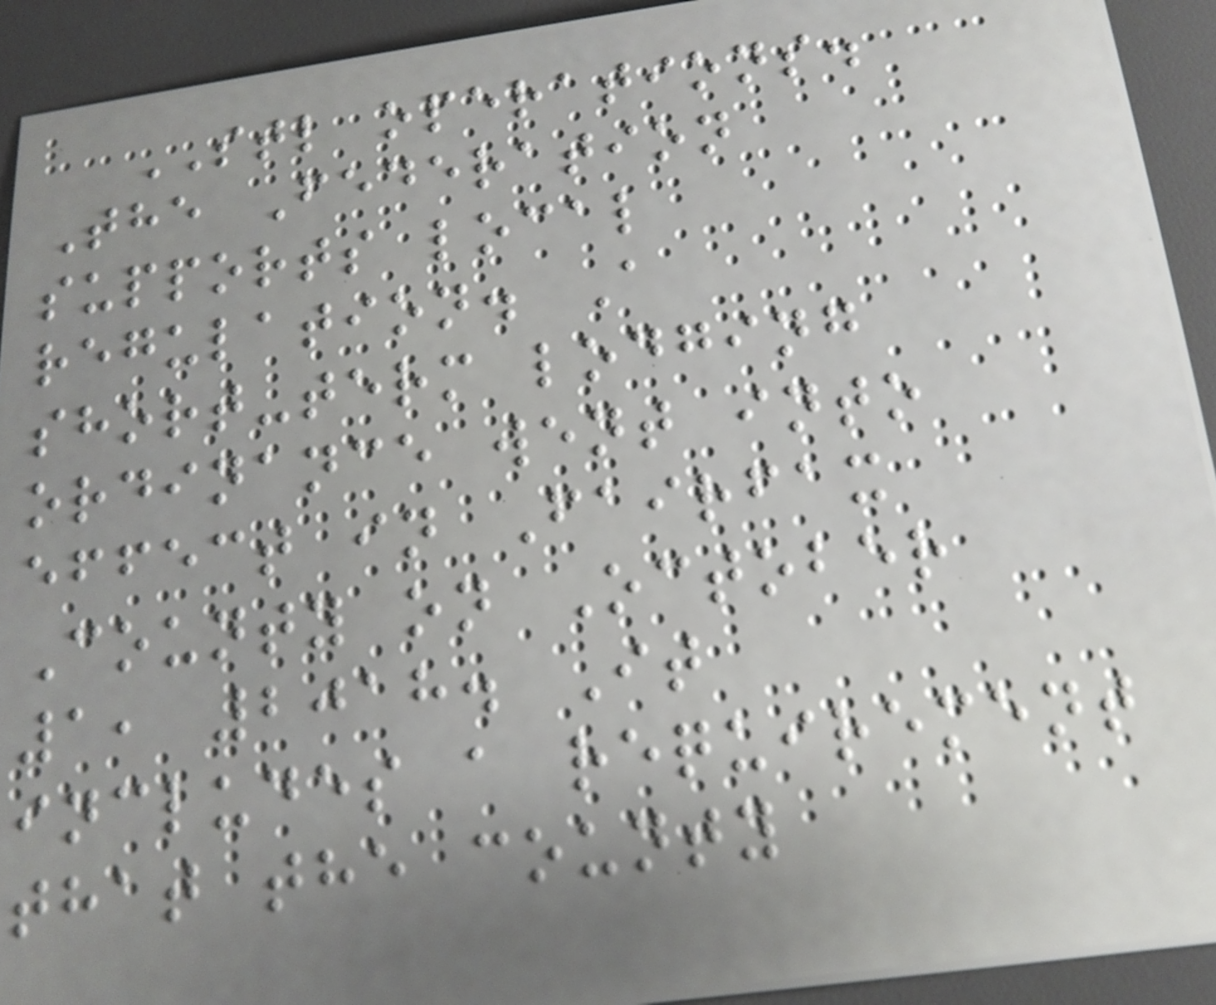STL operations.
The Federation
supports local
regulation. A
short-term lodging
ordinance went into
effect in Fairfax
County on October
1, 2018. It
includes a requirement
that the county
